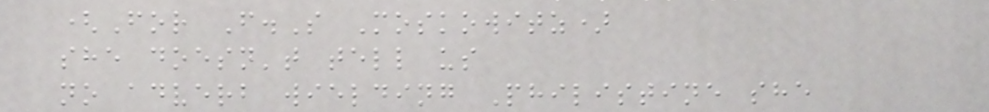(For F.S Moskowitz)
she doesn't tell us
no adverb wielding Philistine she
